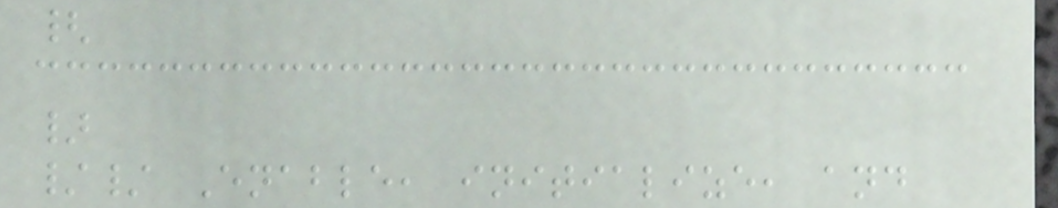{
}
// Enable, initialize, and
